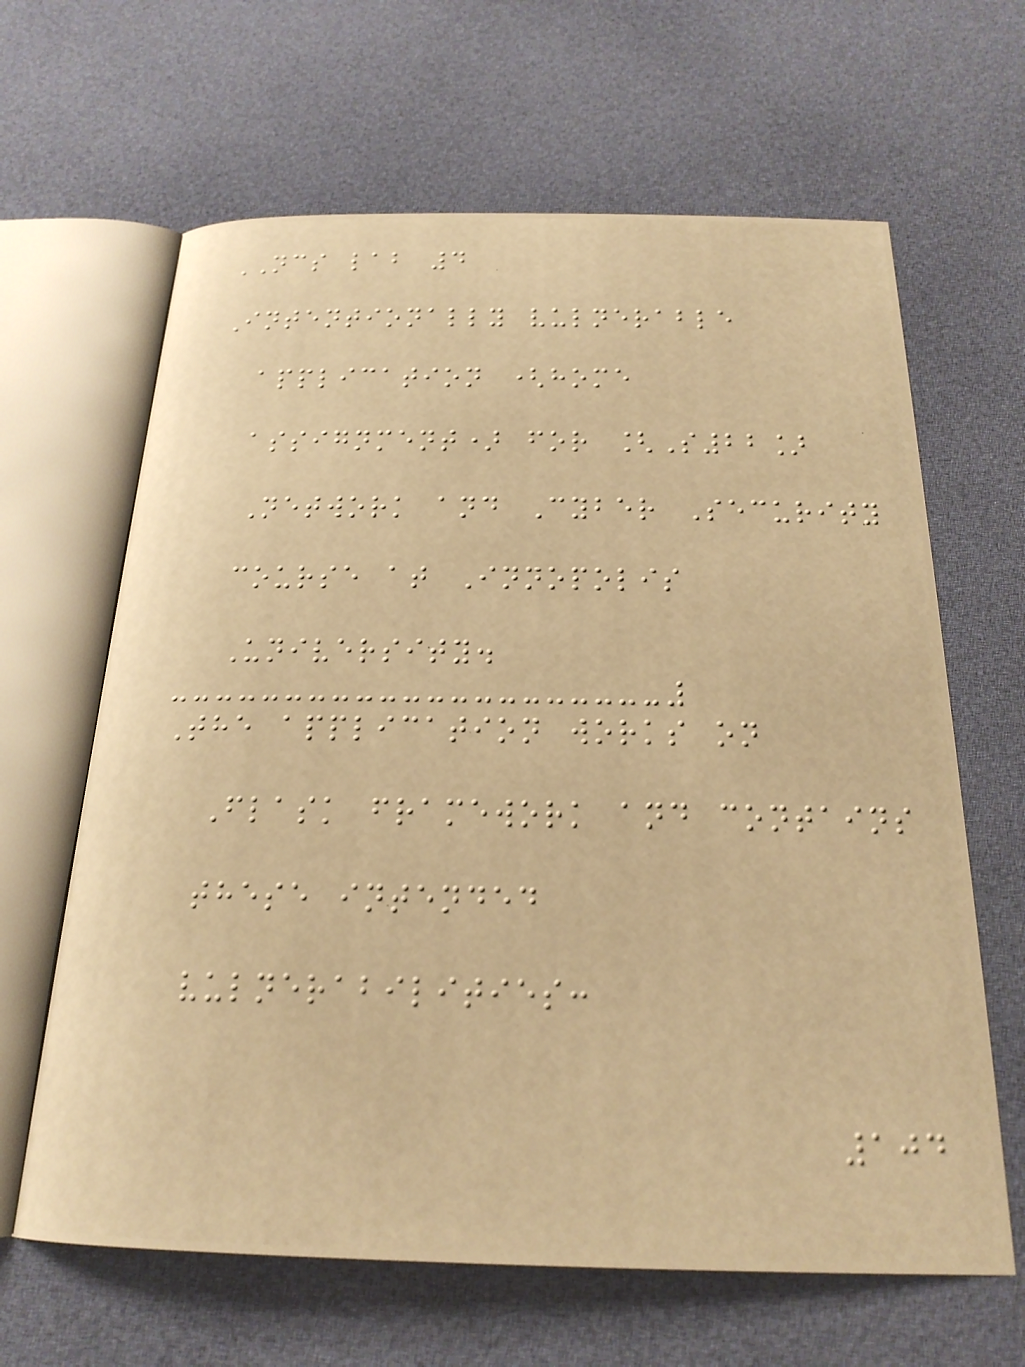NCS lab 4
Intentionally vulnerable
application (home
assignment) for [S22]
Network and Cyber Security
course at Innopolis
University.
The application works on
Flask framework and contains
these intended
vulnerabilities:
104
